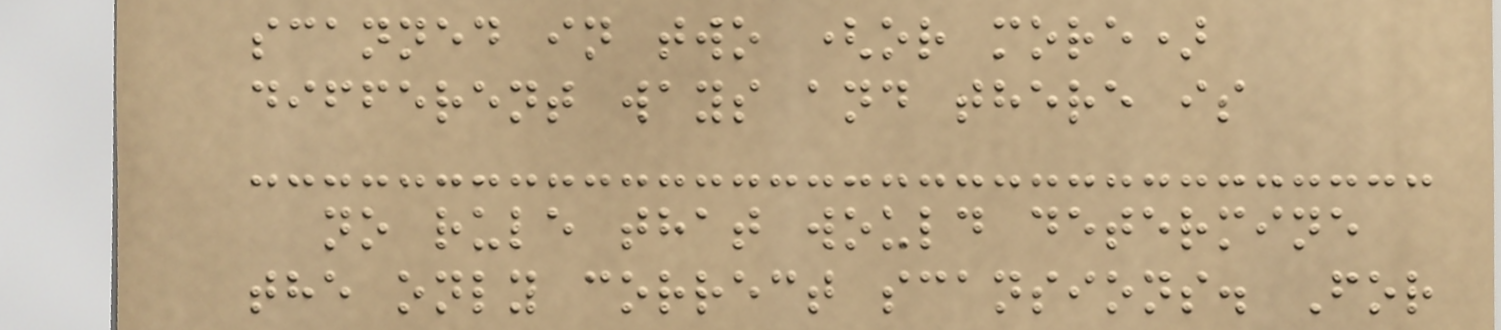scanned in two (or more)
different ways and there is
no rule that would determine
the only correct scansions. For
